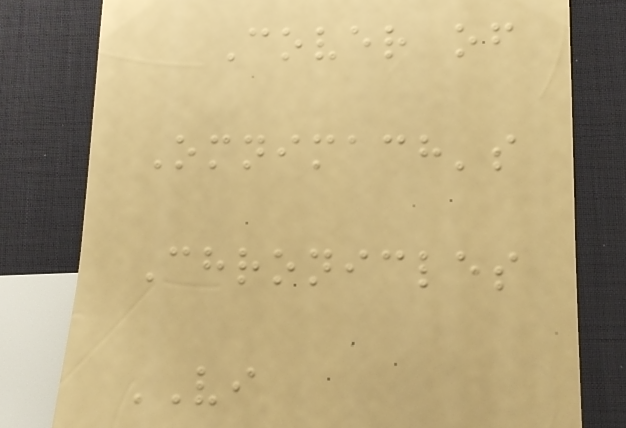Cover of
Omnimach's
Chronicles
VI
